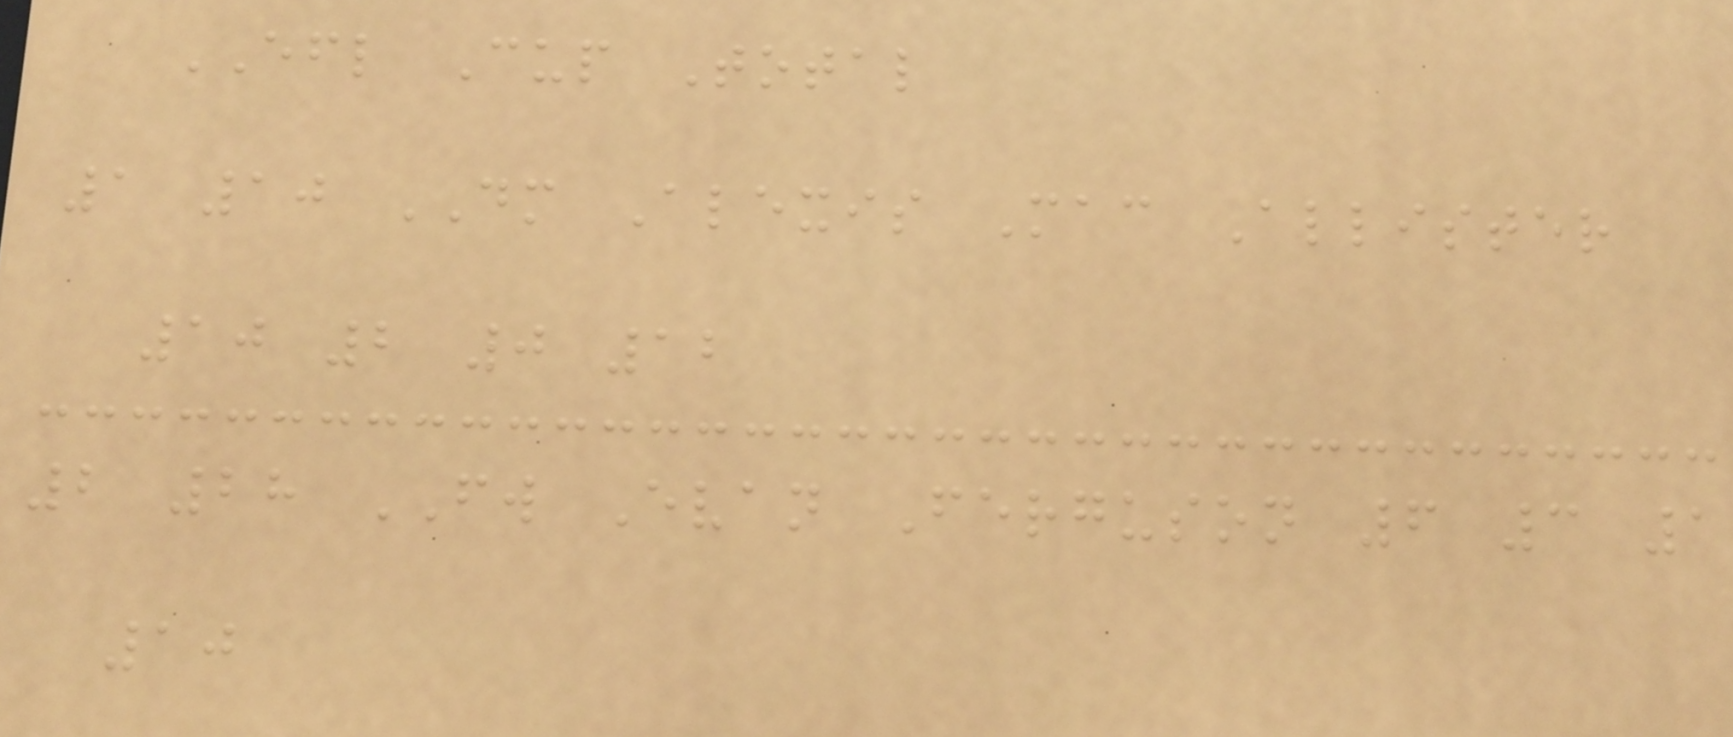EFL Cup Total
1 10 DM Alexis Mac Allister
10 2 0 12
2 28 FW Evan Ferguson 6 3 1
10
